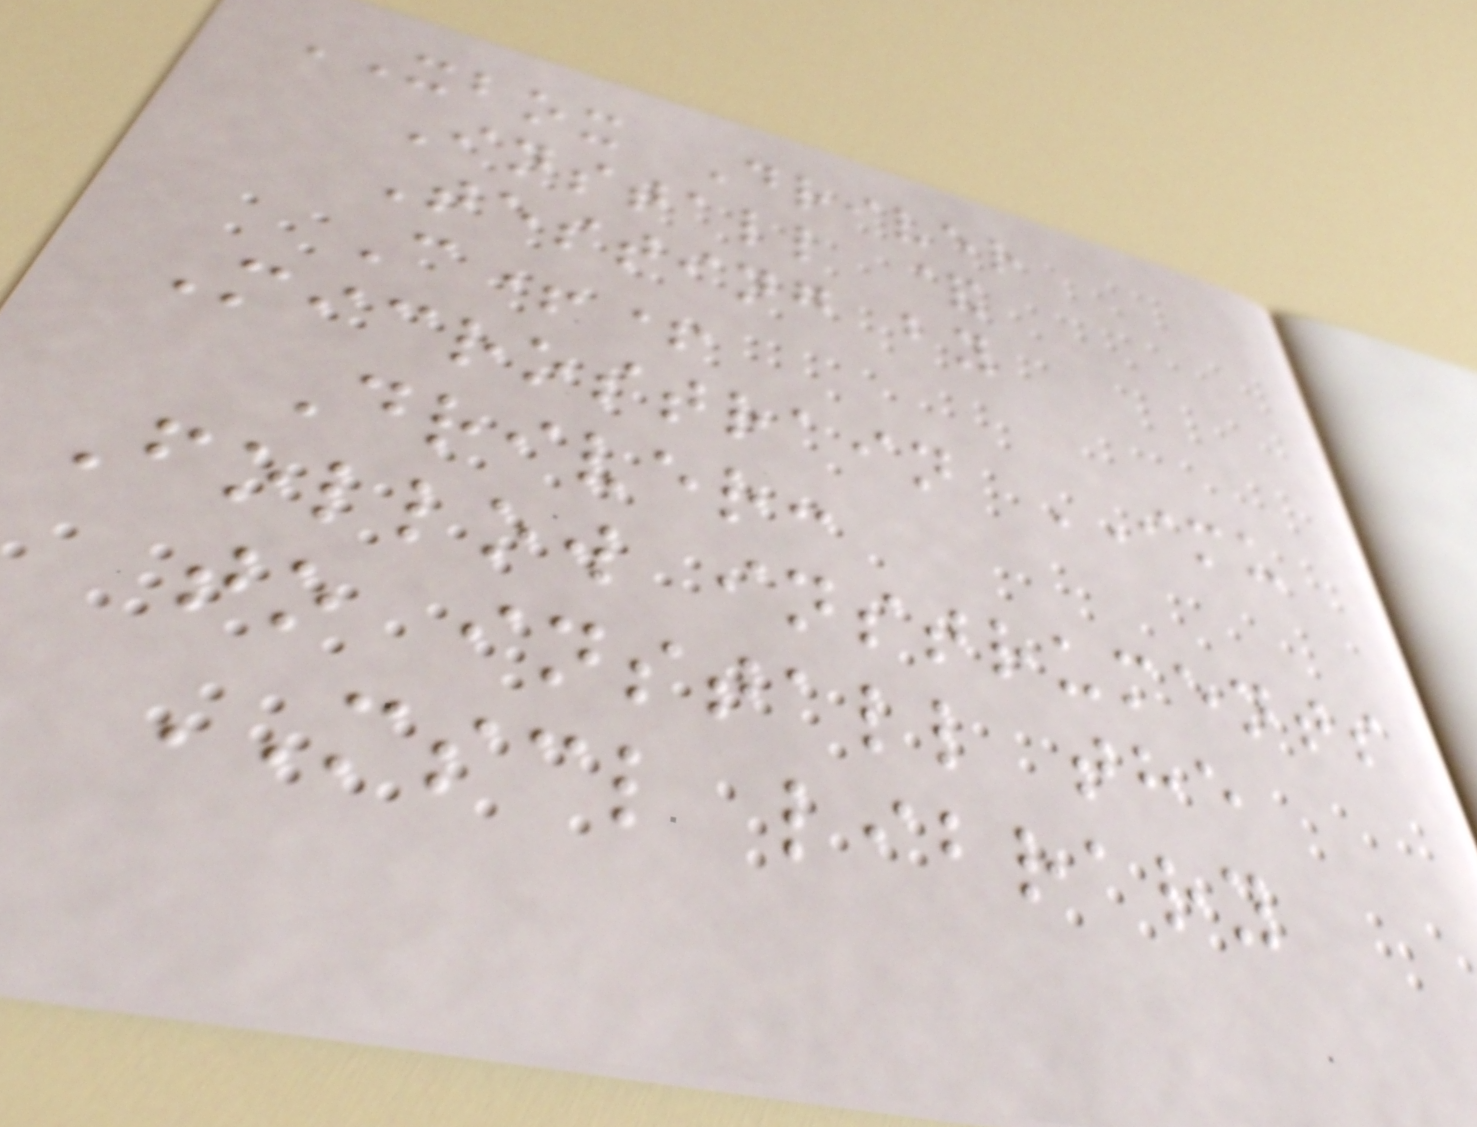XBOX Driver
Install &
Testing by
C++
Microstrain IMU
Driver:
Follow instruments
to install the
MSCL library
